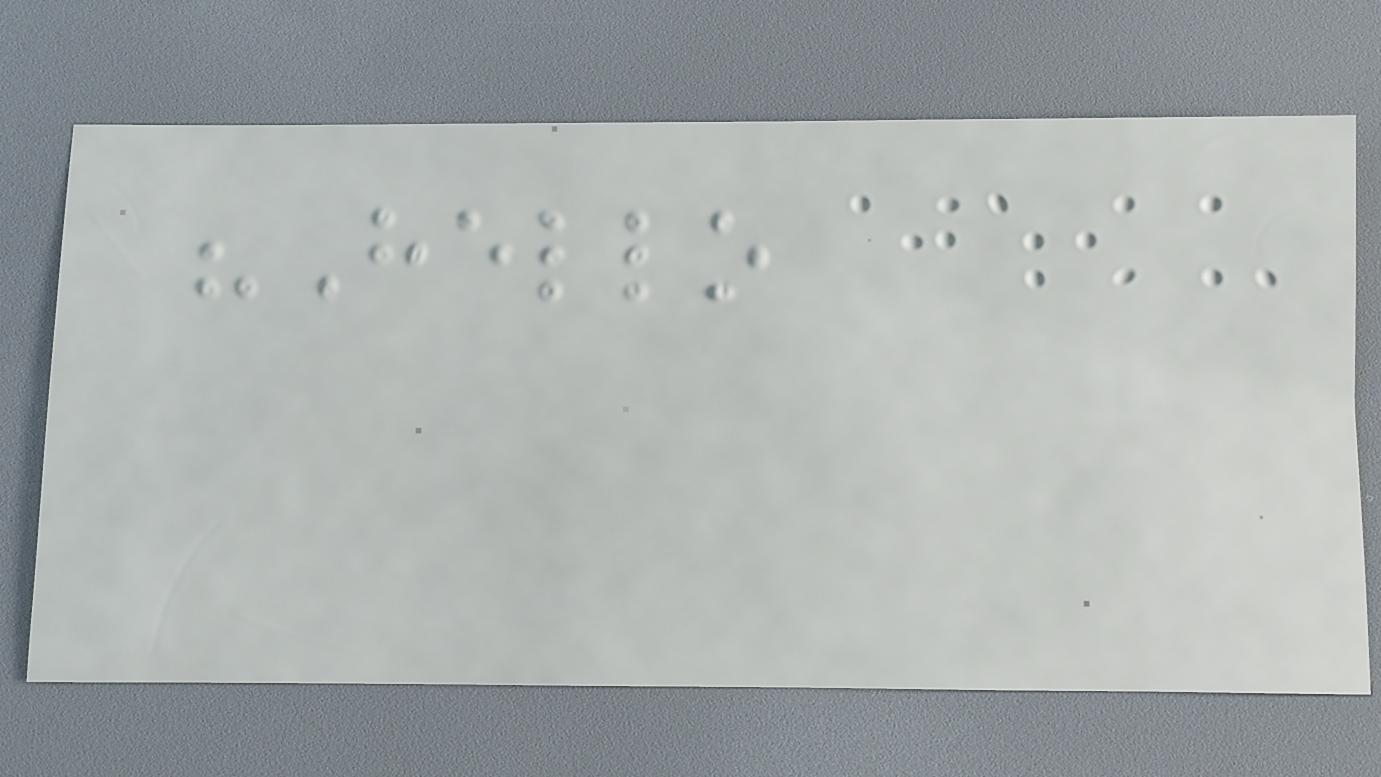"Hello
